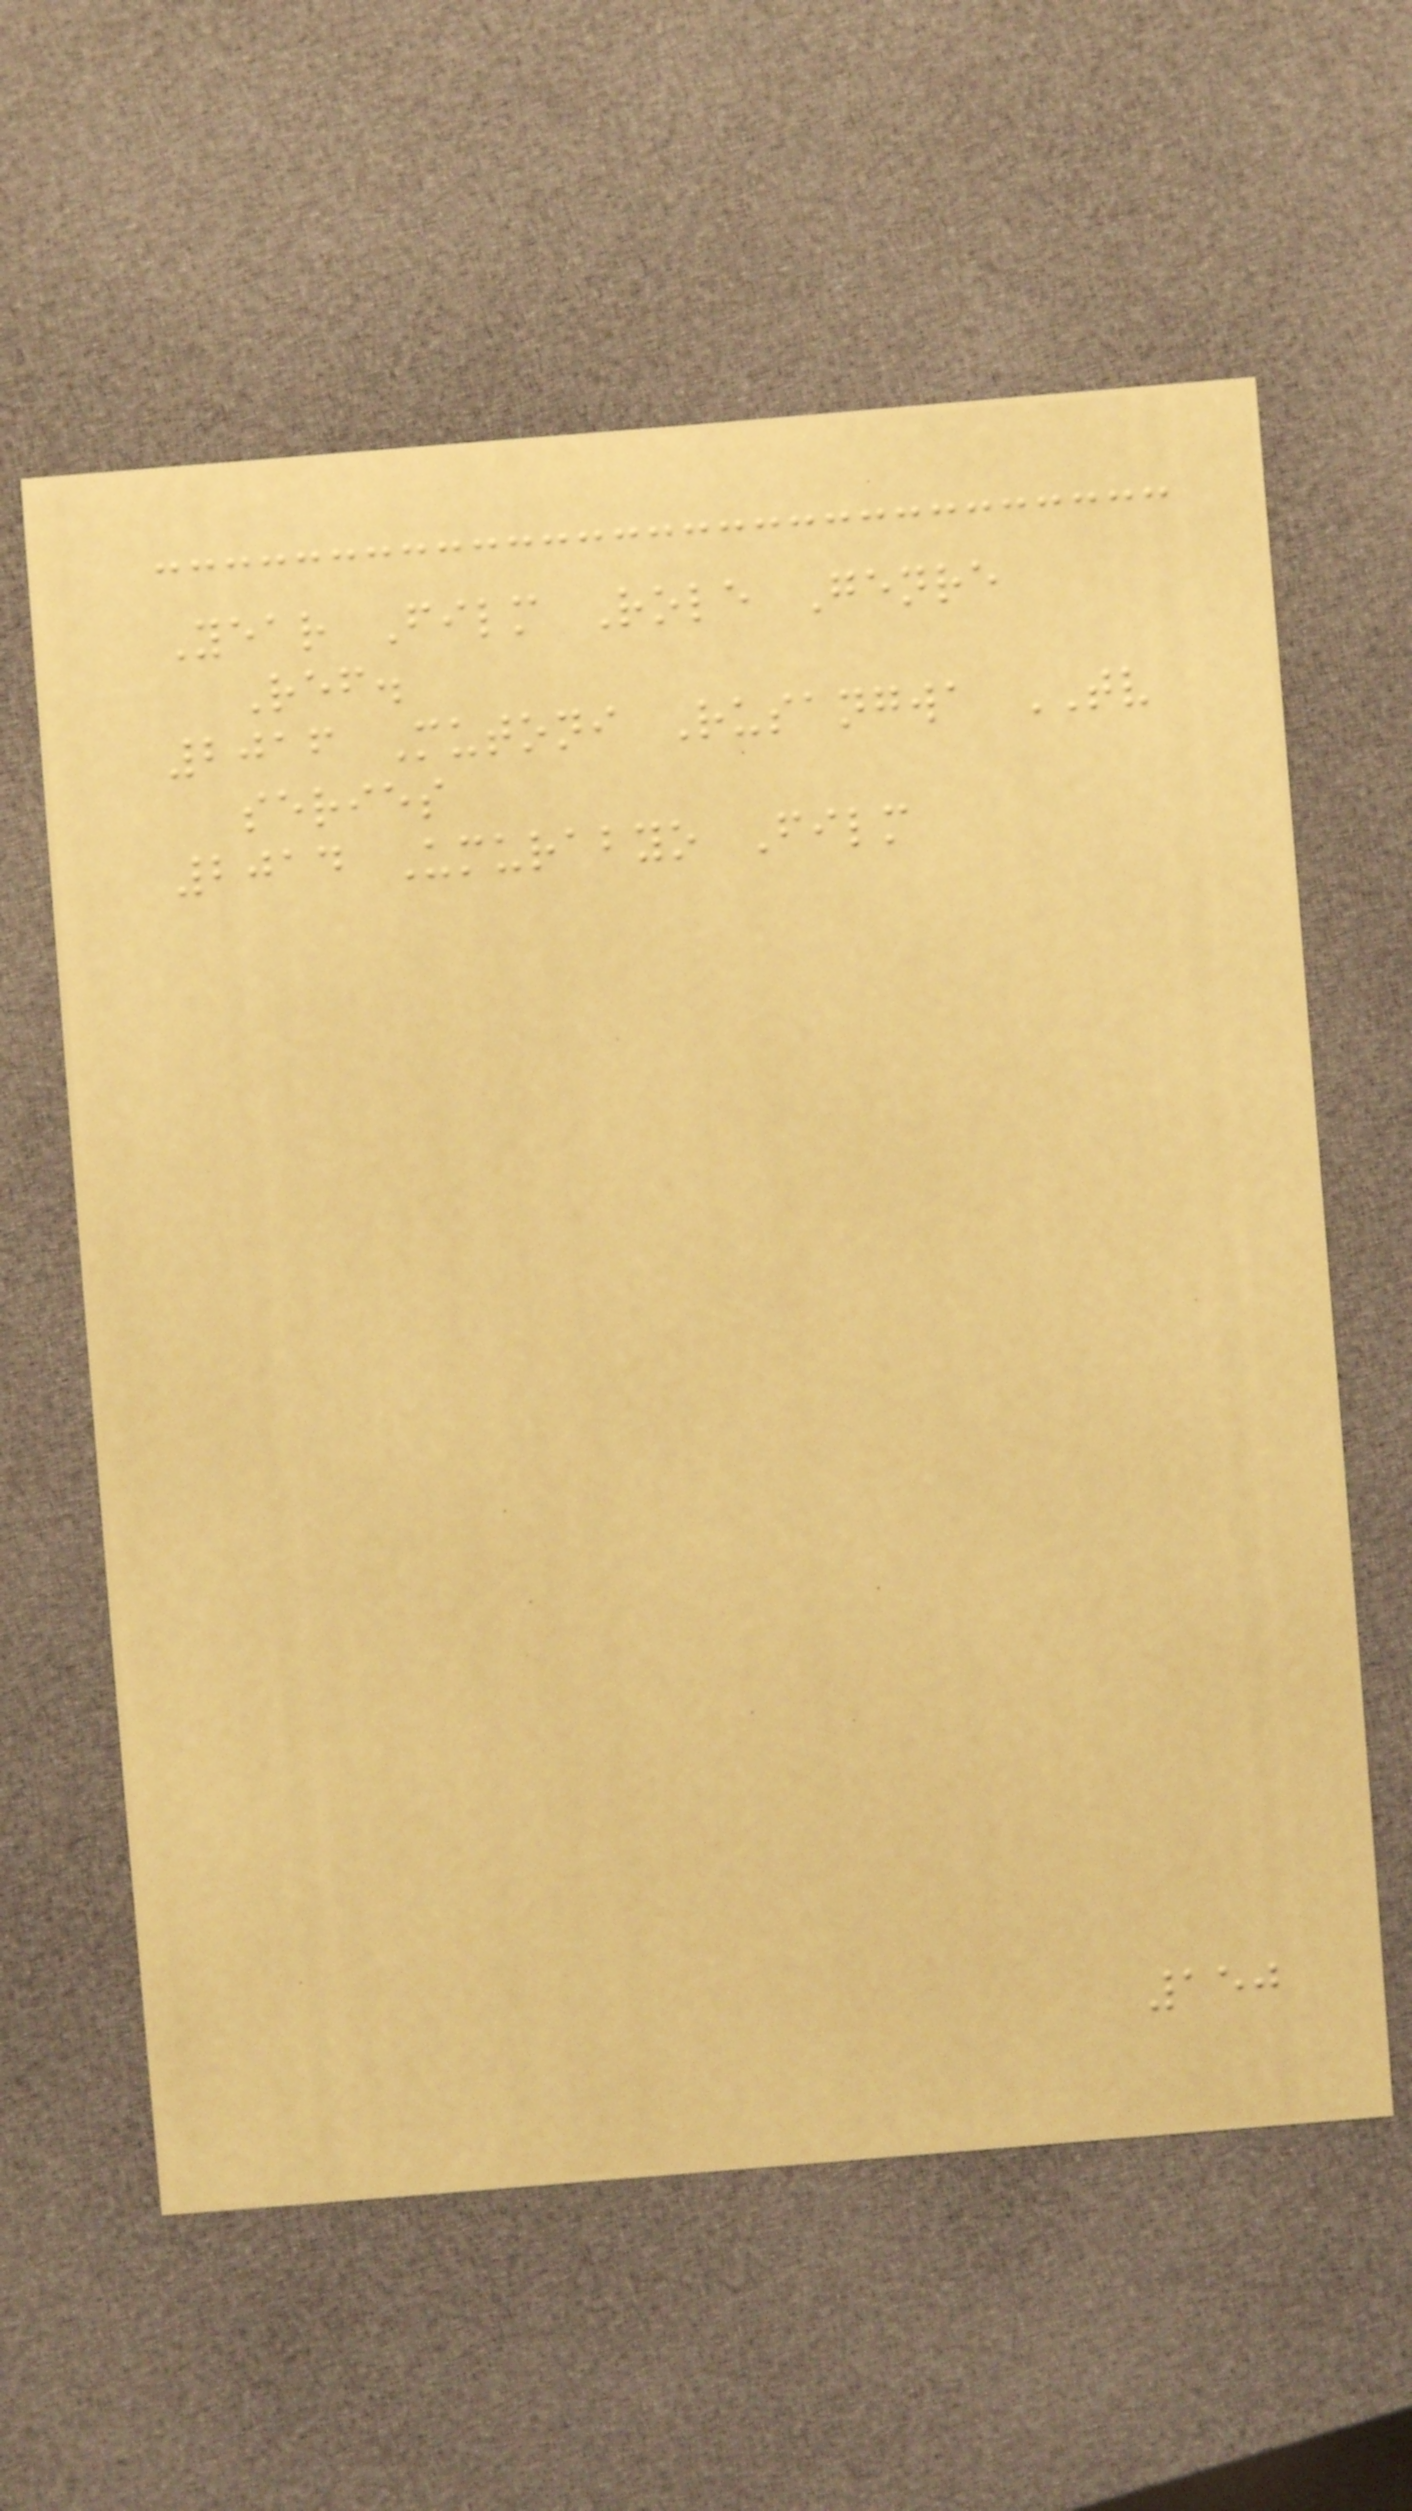Year Film Role Genre
Ref.
2016 Mutoni Rusangwa TV
series
2014 Umurabyo Film
150
